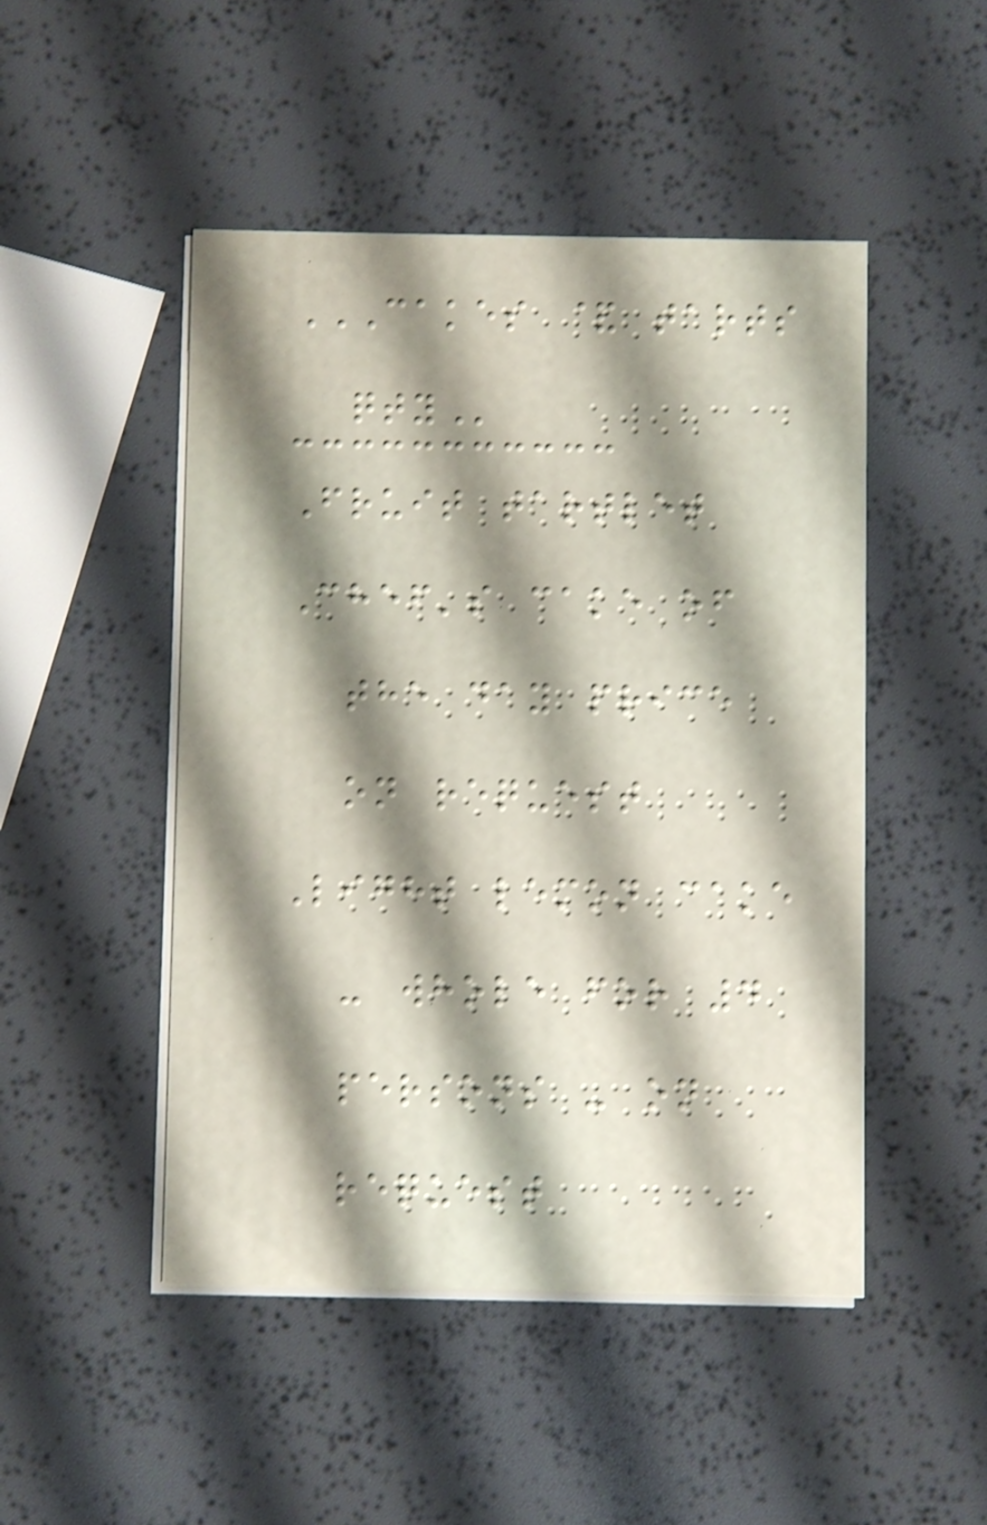CAKES & TARTS
QTY
Fruit tartlet
Chef's cake of
the day price
on request
Light lemon cake
- whole for 4
persons - on
request
